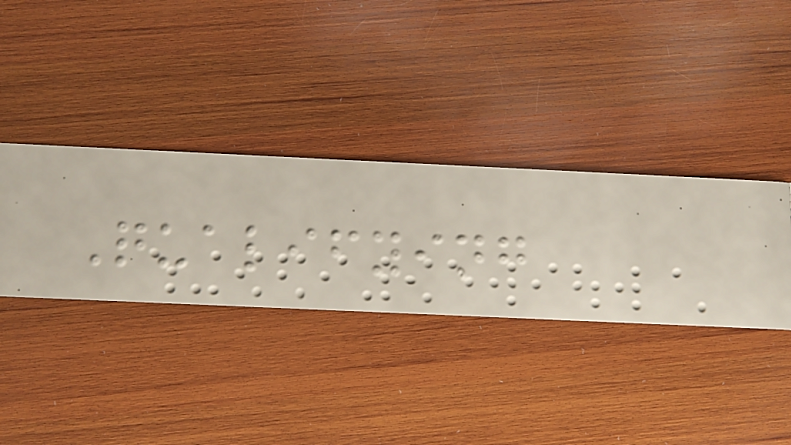Qualifying
